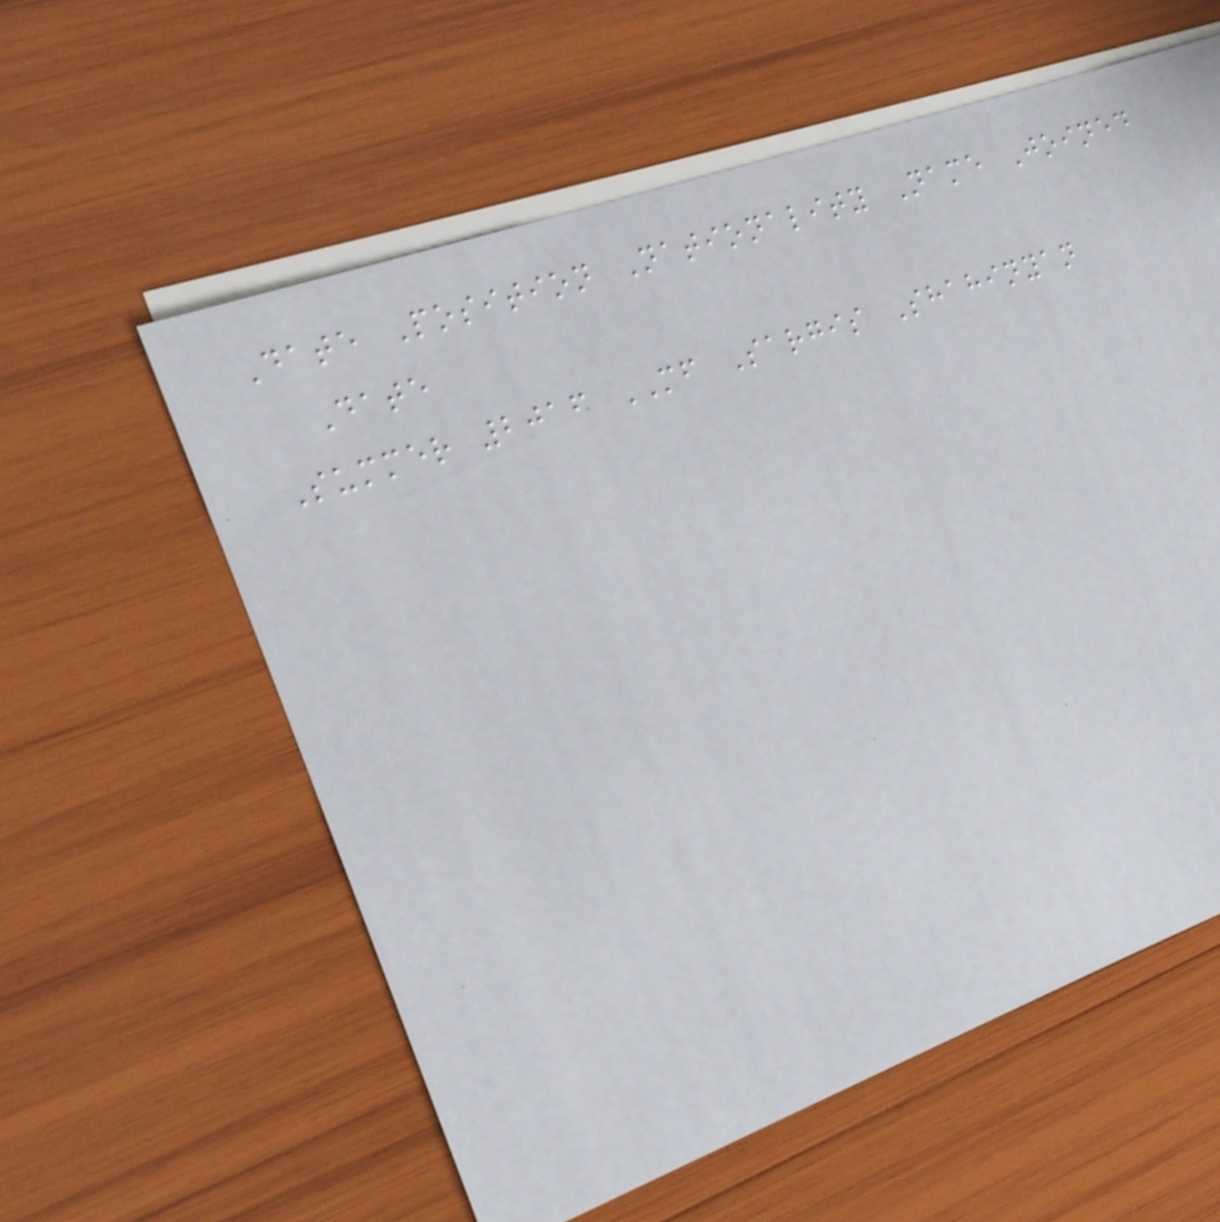Date Position Nationality Name Joined
Date
Summer 2016 MF Sargis Shahinyan
